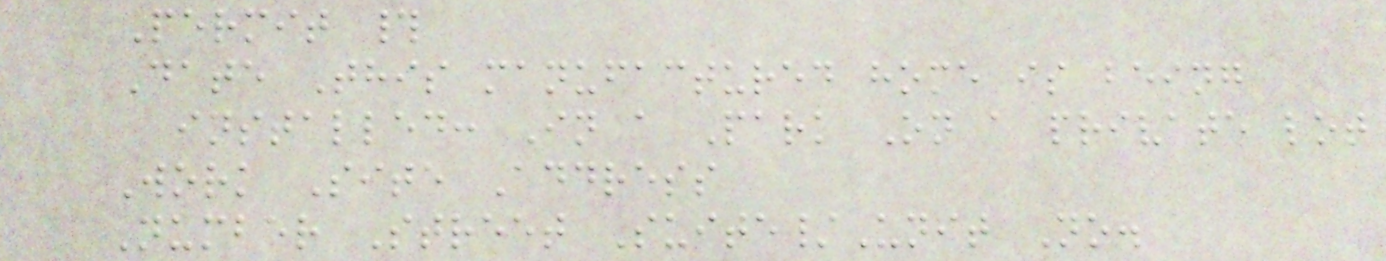Permit #
Date This manufactured home is being
installed: In a Park On a private lot
Work Site Address
Number Street Suite/Unit No.
